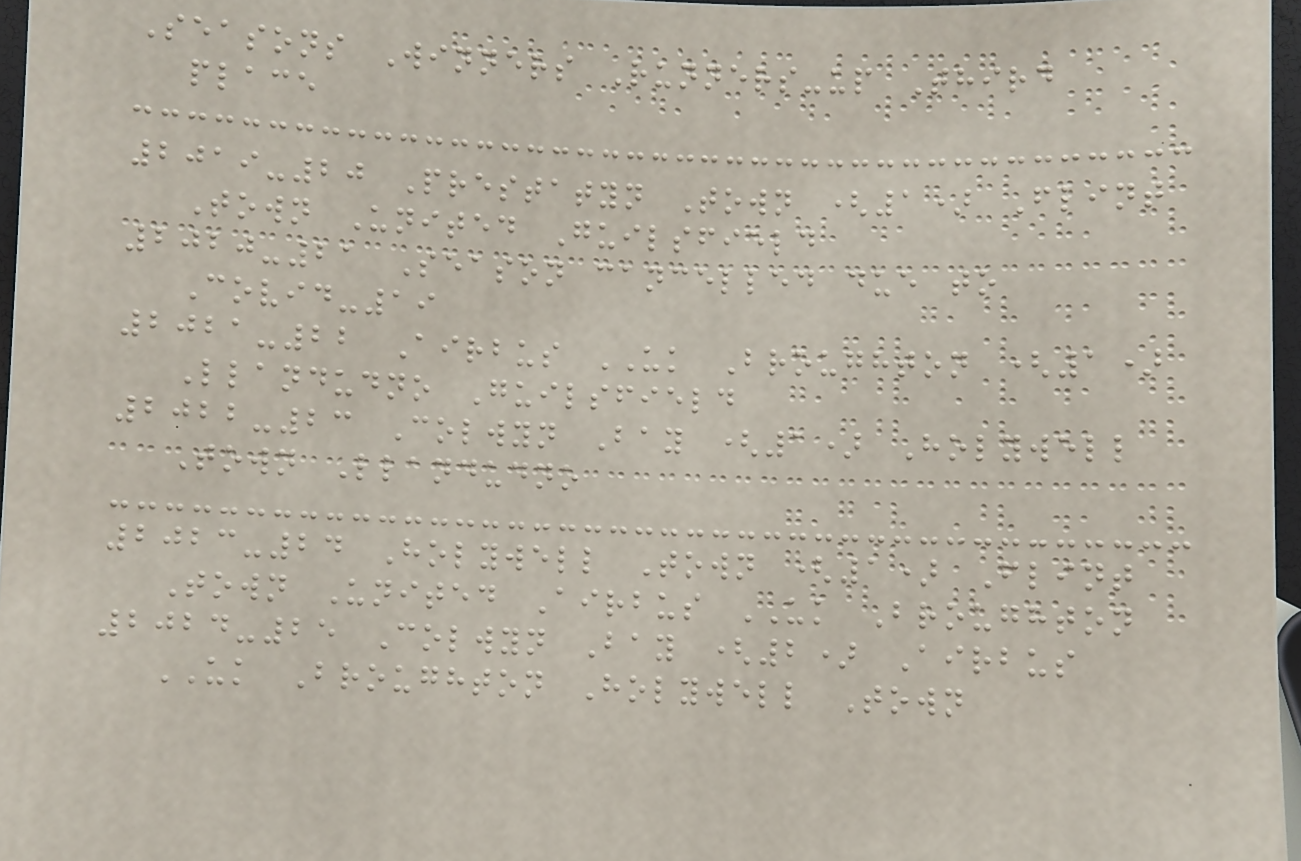Seasons Winners Runners-up Third
place
2019-20 Prestatyn Town (1) Flint
Town United Guilsfield
2020-21 Season cancelled due to
Covid-19
2021-22 Airbus UK Broughton (1)
Llandudno Guilsfield
2022-23 Colwyn Bay (1) Holywell
Town Llandudno
2023-24 Holywell Town (1) Flint
Town United Airbus UK Broughton
2024-25 Colwyn Bay (2) Airbus
UK Broughton Holywell Town
